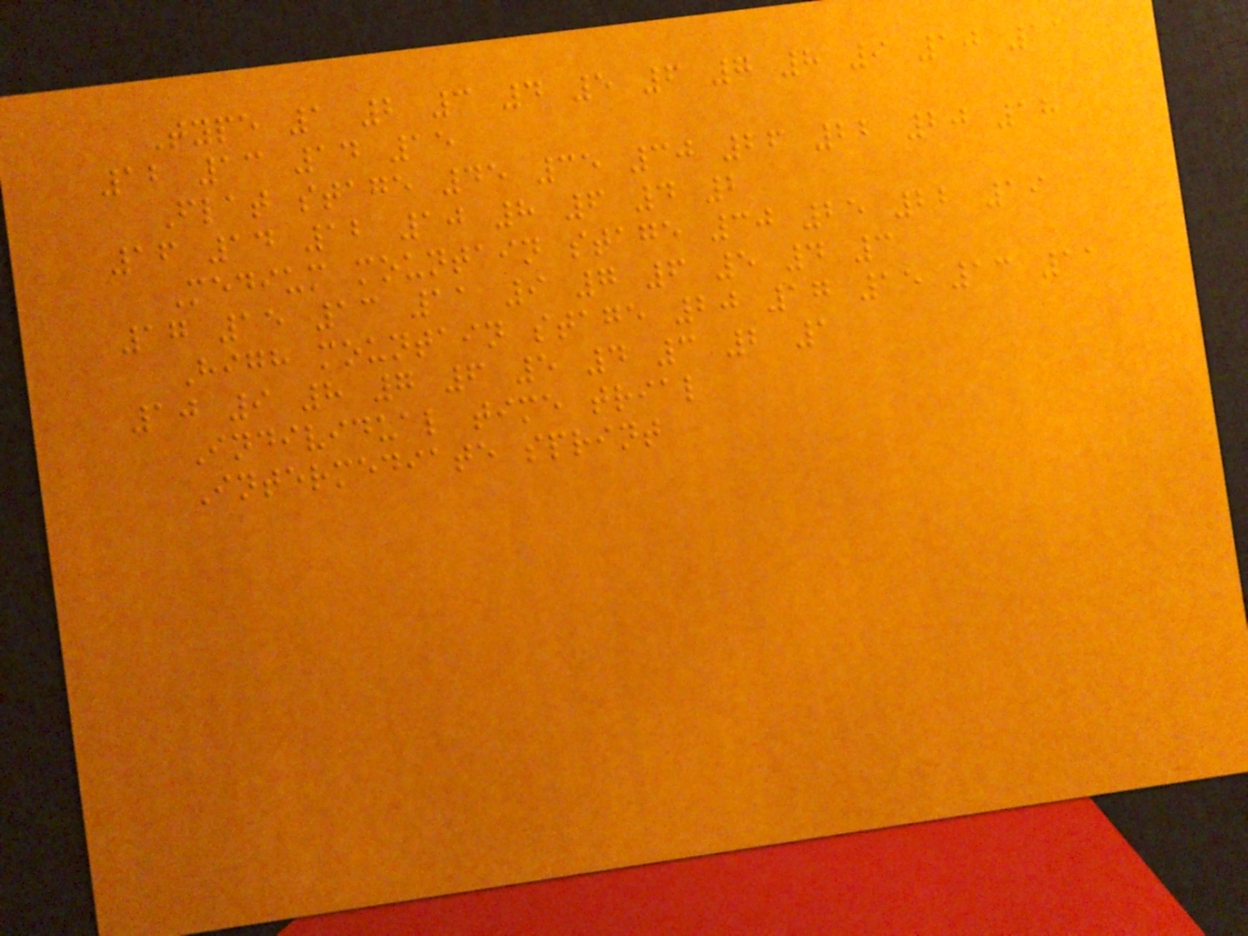Type 1 2 3 4 5 6 7 8 9 10 11
12 13 14 15
Flat stage 45 35 30 26 22 20 18
16 14 12 10 8 6 4 2
Medium mountain stage 30 25 22 19
17 15 13 11 9 7 6 5 4 3
High mountain stage 20 17 15 13 11
10 9 8 7 6 5 4 3 2 1
Individual time trial
Intermediate sprint
